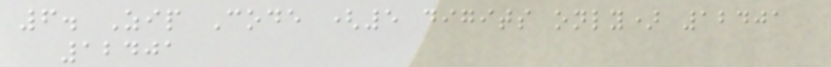6. Zip Code (5 digits only) 12401
12401
